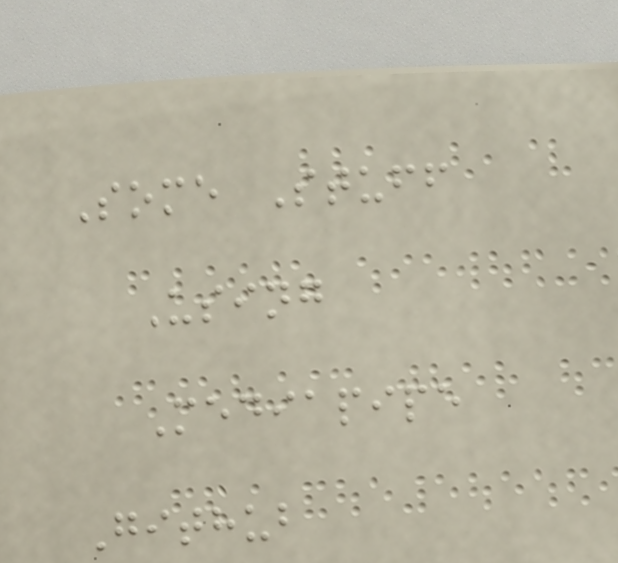Some Stuff
Using
Mediapipe
Github
